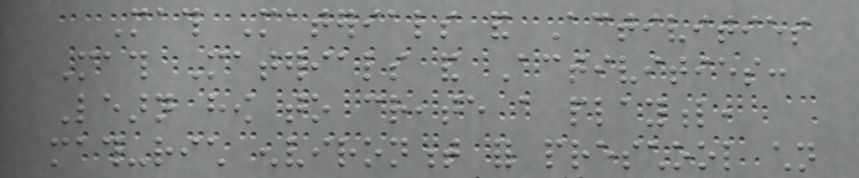Math Materials and Activities
Math Materials and Activities:
Learn how to create a playful,
math-rich environment for preschool children
